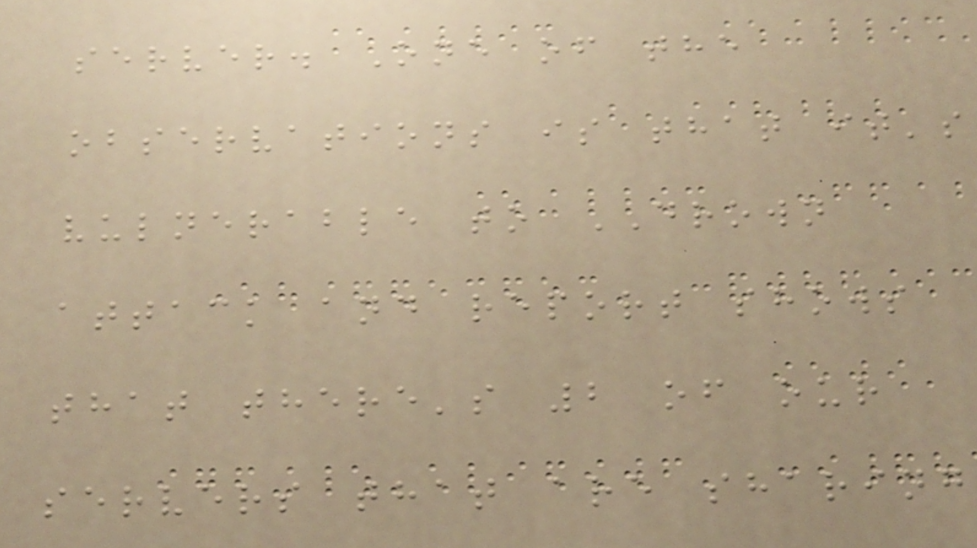server. One of the
observations is that it's
vulnerable to DROWN
attack and report shows
that there's 2 of our
servers that are sharing
